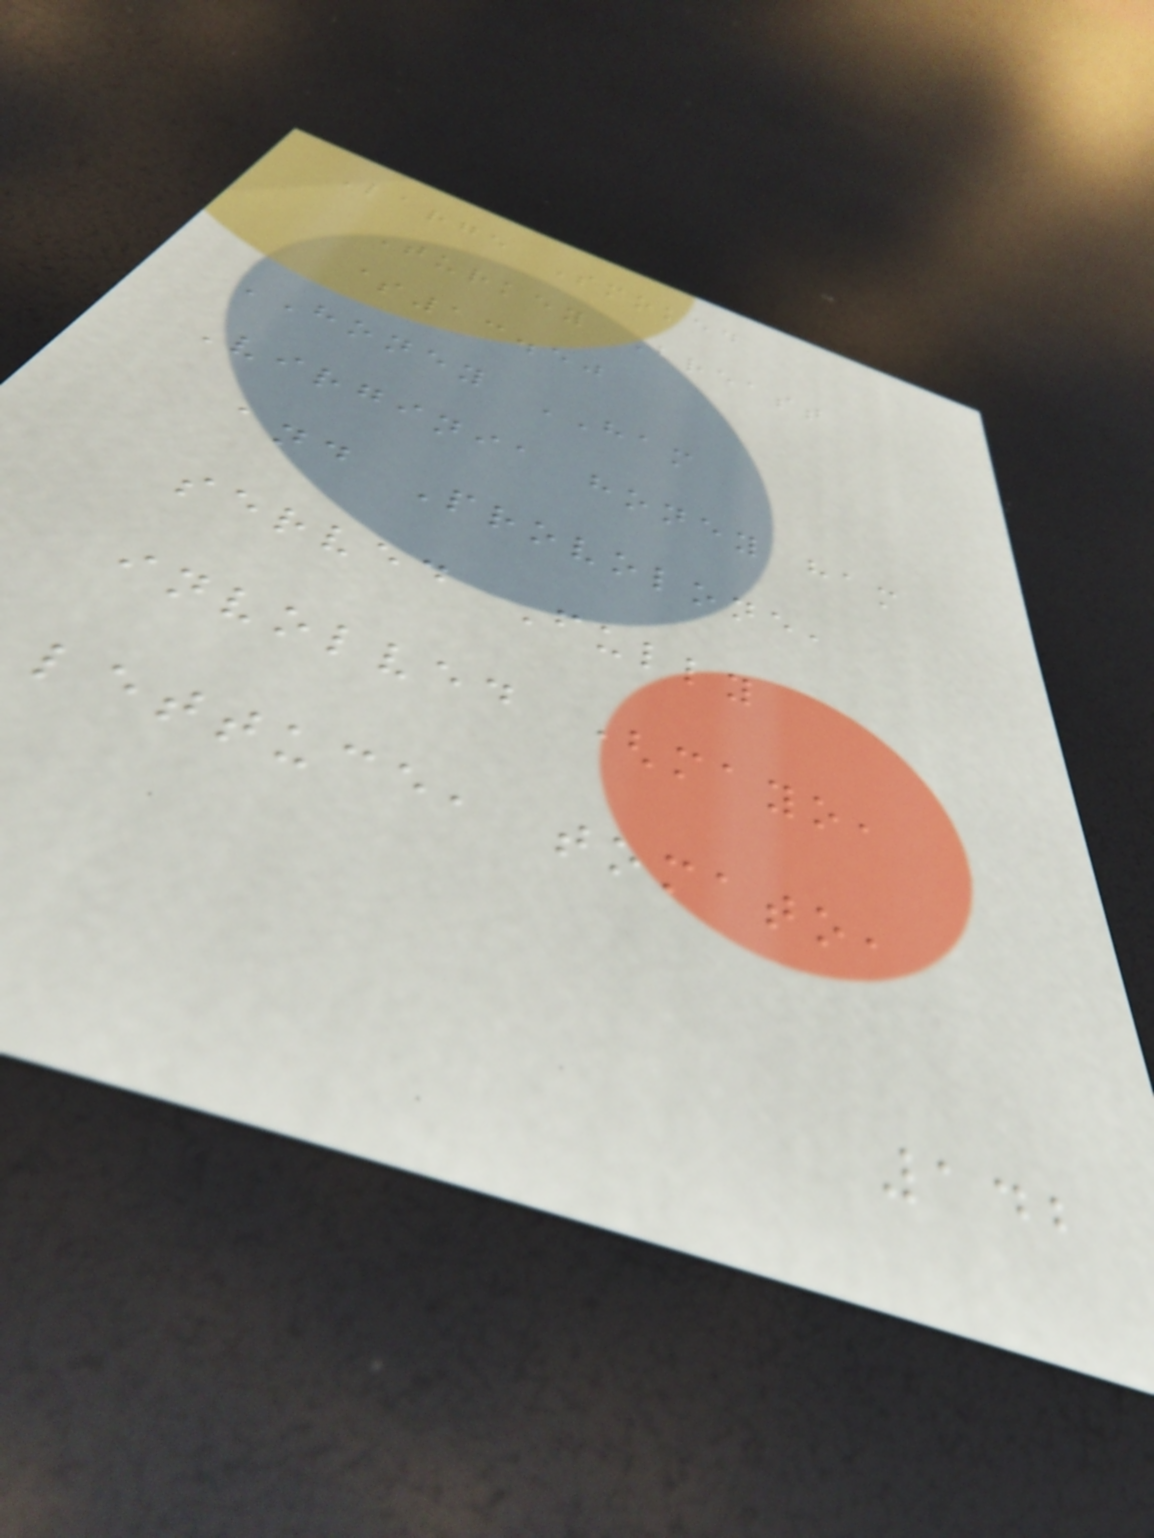Large Smoked
Turkey Breast
$13.50
HONEY HAM
Virginia honey ham
and Provolone,
served Fully
involved (mayo,
lettuce, tomato,
142
